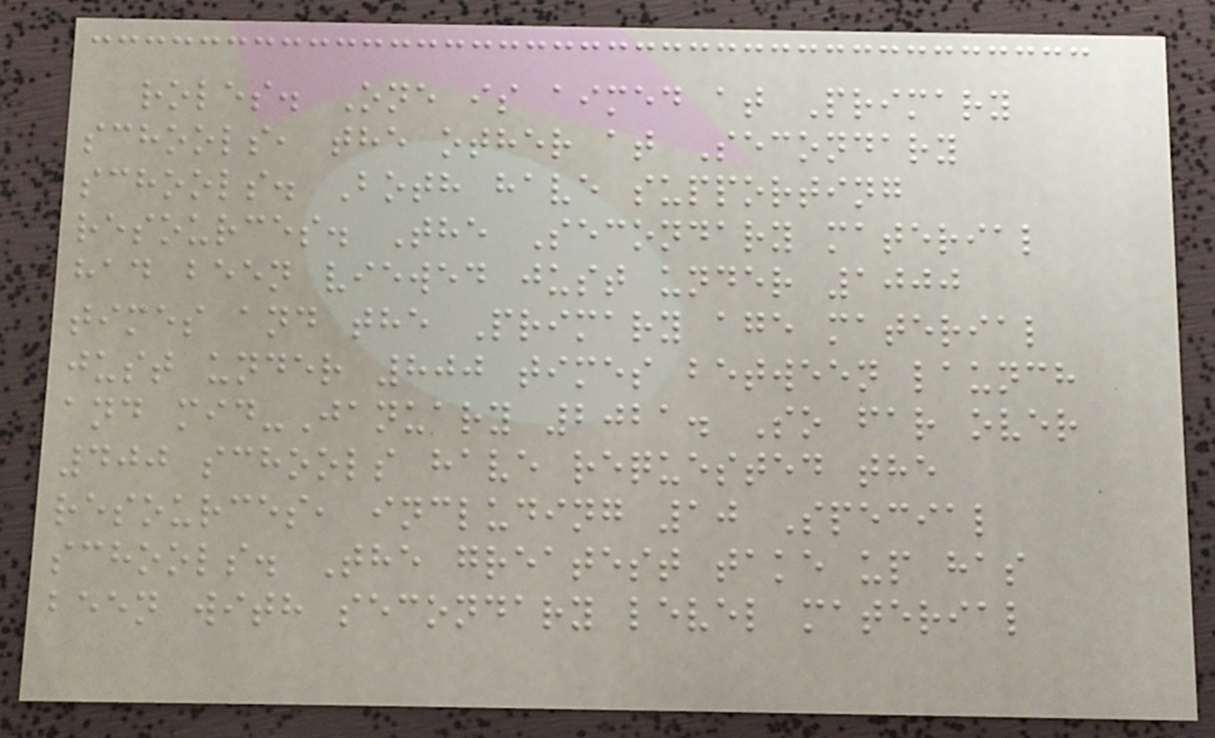roles. One is aimed at Primary
schools, the other at Secondary
schools. Both have supporting
resources. The Secondary material
had been viewed just under 1000
times and the Primary age material
just under 800 times between launch
and mid-January 2021. So far over
400 schools have requested the
resources, including 10 Special
schools. The greatest take up has
been with secondary level material
